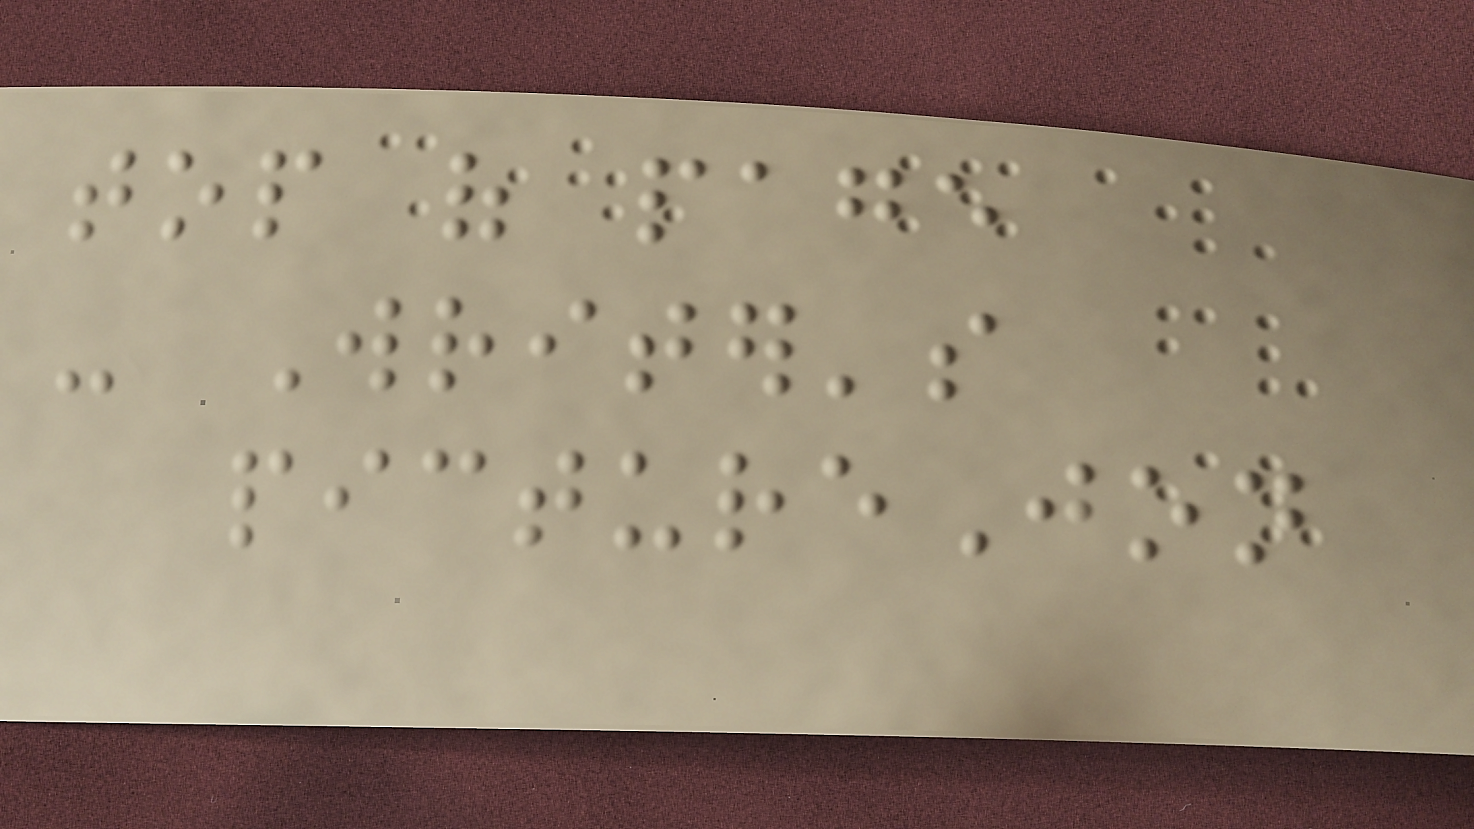top of page
- Writer's
pictureJon
